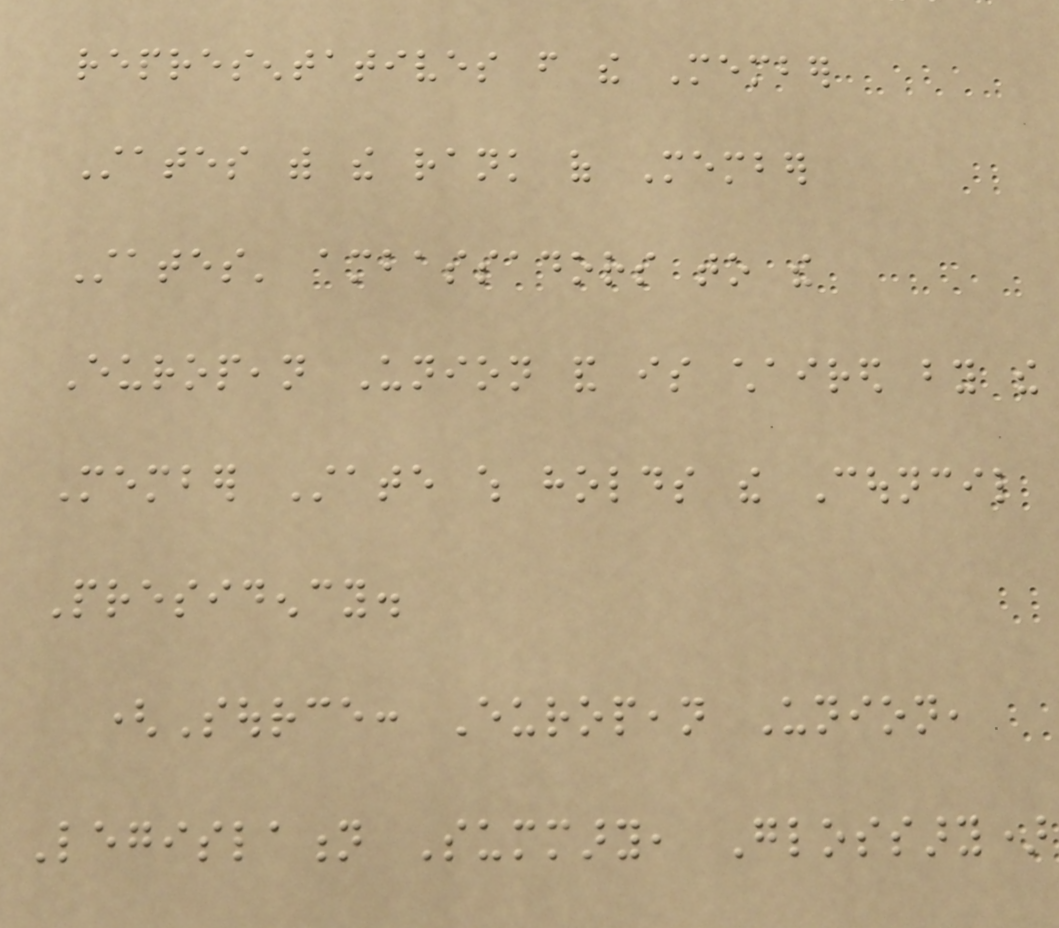representatives from the Member
States with the rank of Member
States' ambassadors to the
European Union and is chaired by the
Member State which holds the Council
Presidency.
(Source: European Union,
Legislation Summary, Glossary)
